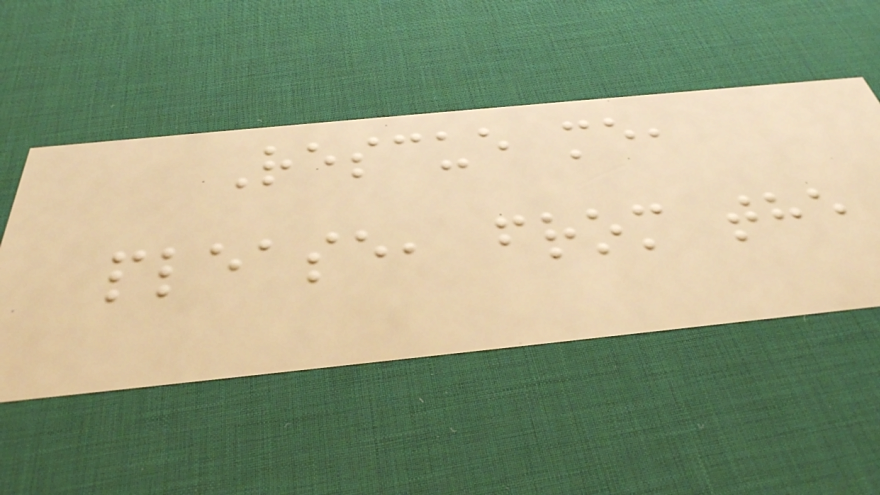Rescue me,
please, from the
